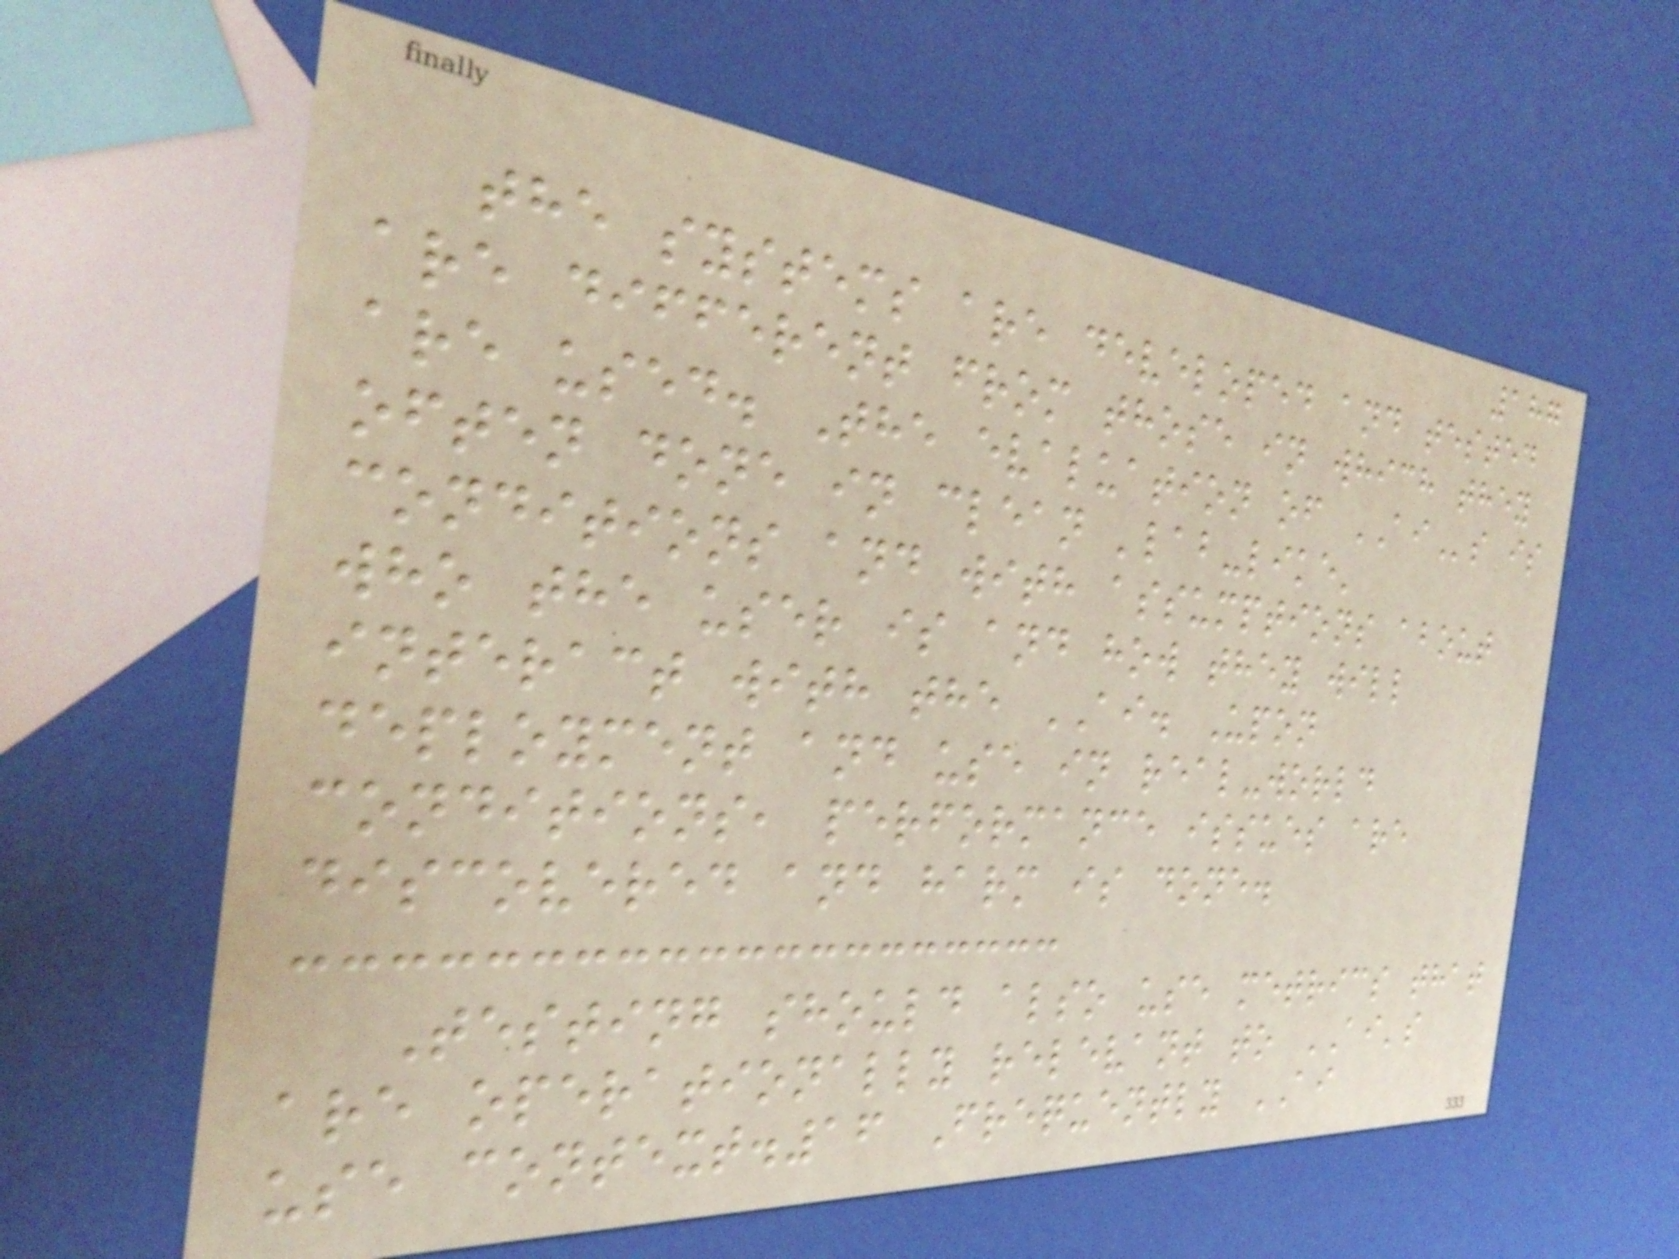187
the systems are developed and tested
are different from those in which they
are used. The evaluation of AIs is
often done in clean 'lab-like'
conditions and with assumptions about
who the user is and how they will
interact with the AI. Upon
deployment and use in real-world
conditions, performance issues are
discovered and harm is done.
Testing should also use metrics that
are operationally relevant to AI's
use context.16 Frequently AI
